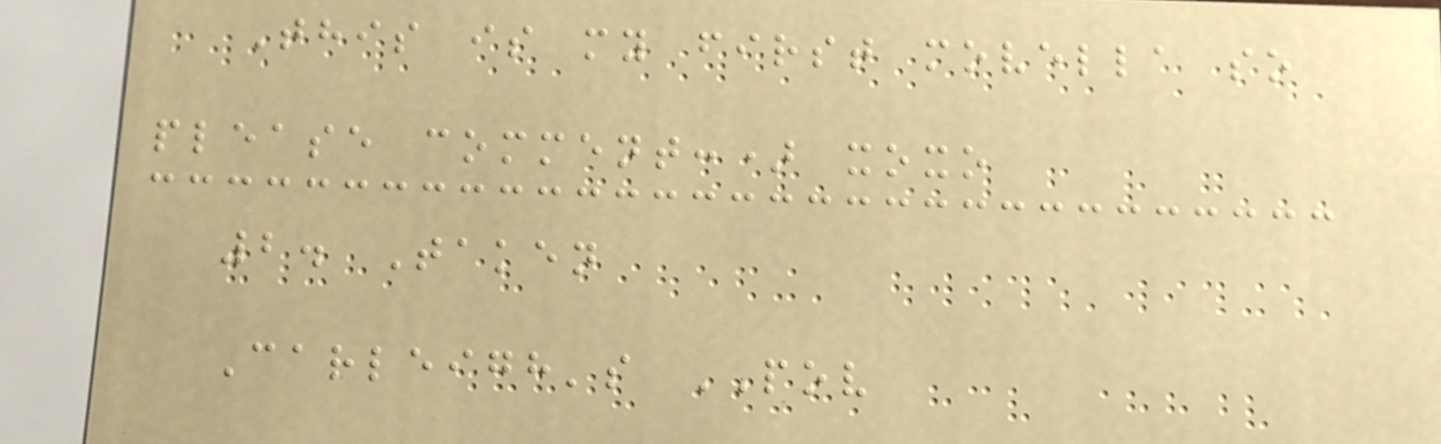This is my first movella so
please comment:) xoxo
2. Taken
Carleigh's POV
